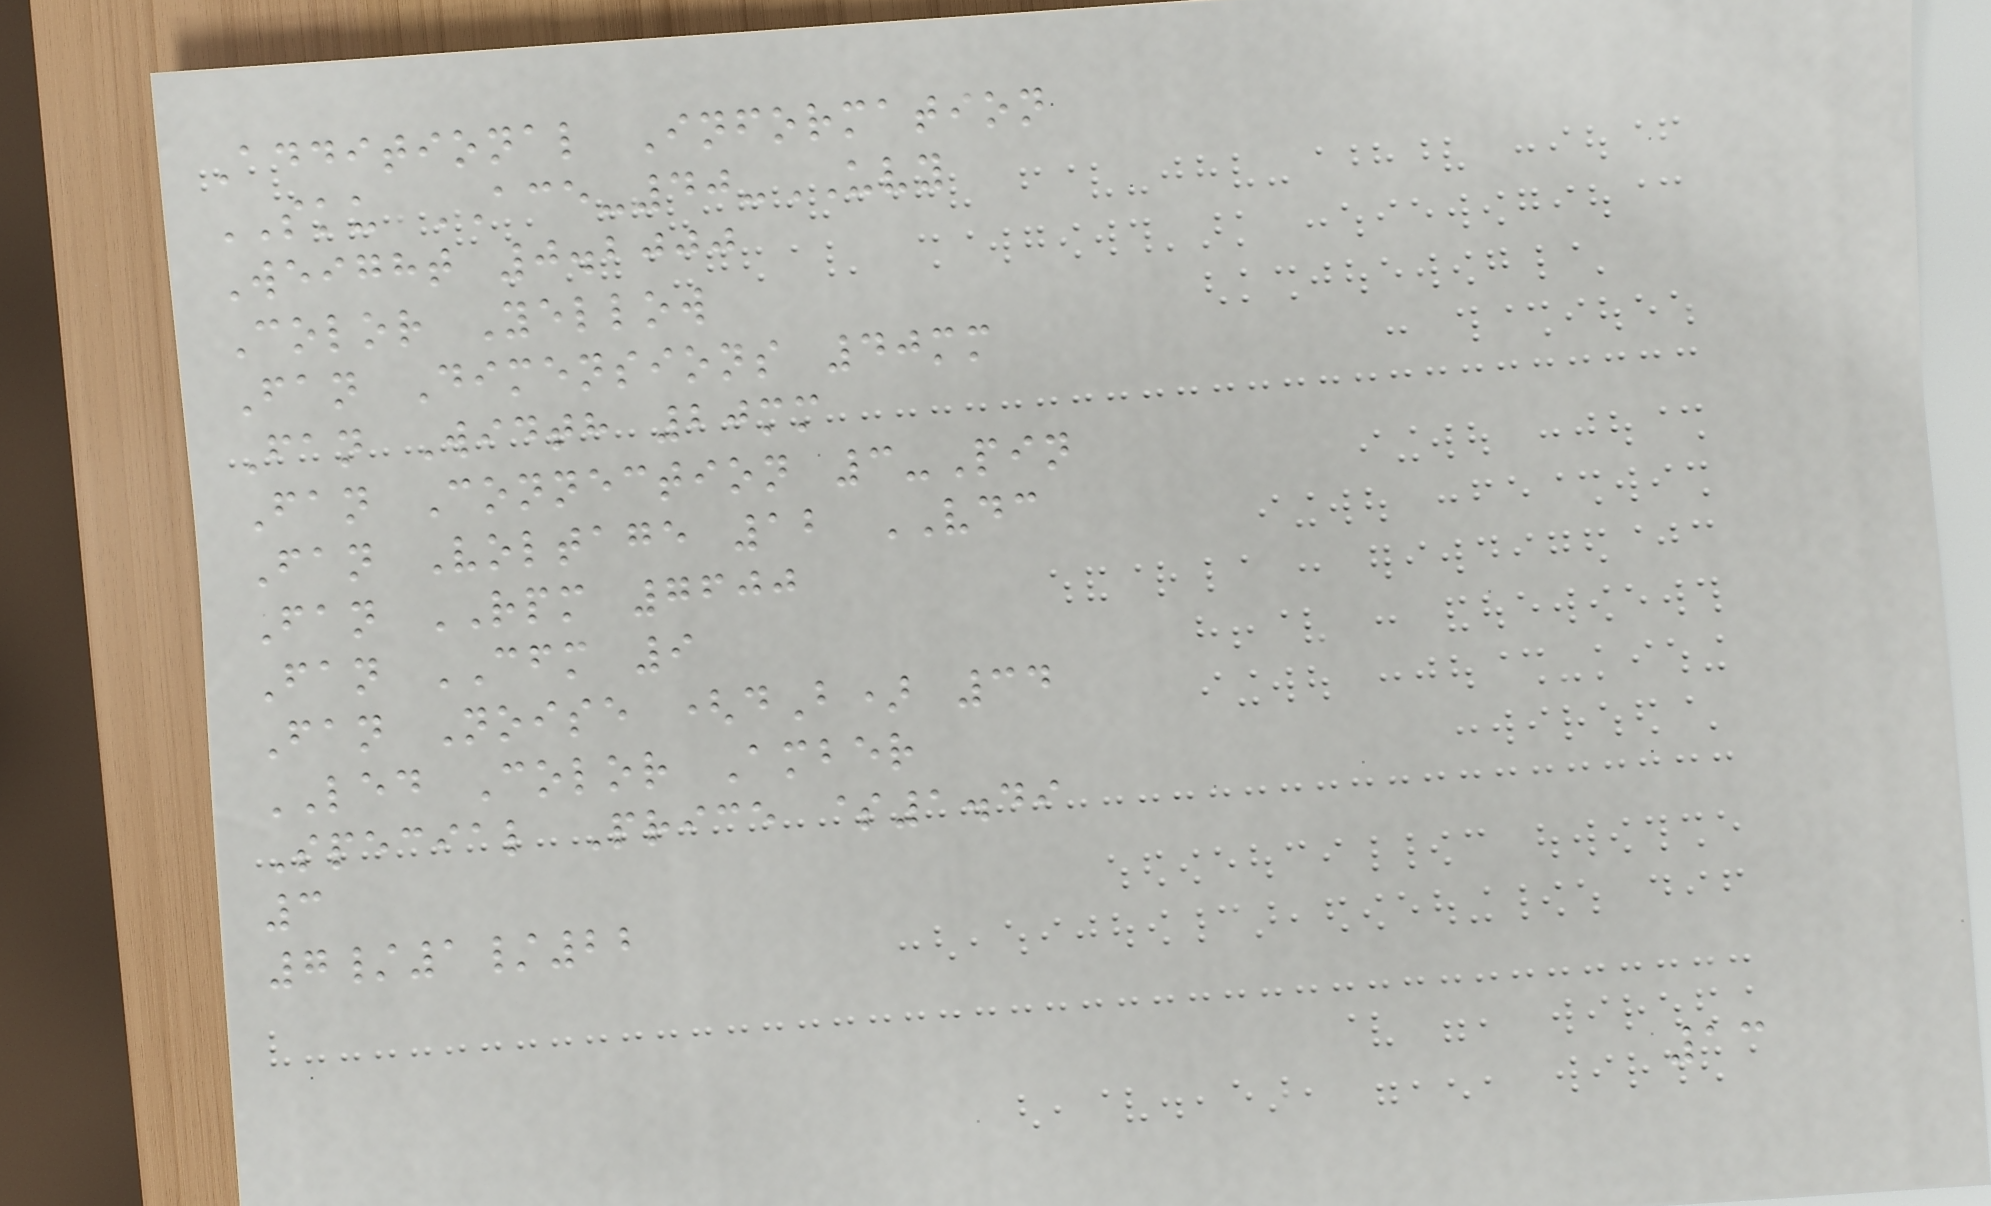Additional Information
SKU ACE-40-UVY
Weight 0.2000
Color Yellow
Fan Dimensions 40mm
Fan Width 20mm
Fan Connection 3-Pin
Fan Voltage 12 VDC
Fan RPM 7600
Fan CFM 9
Fan Noise (dB) 34
LED Color Amber
Special Price $1.49
3
7/1/22
13
